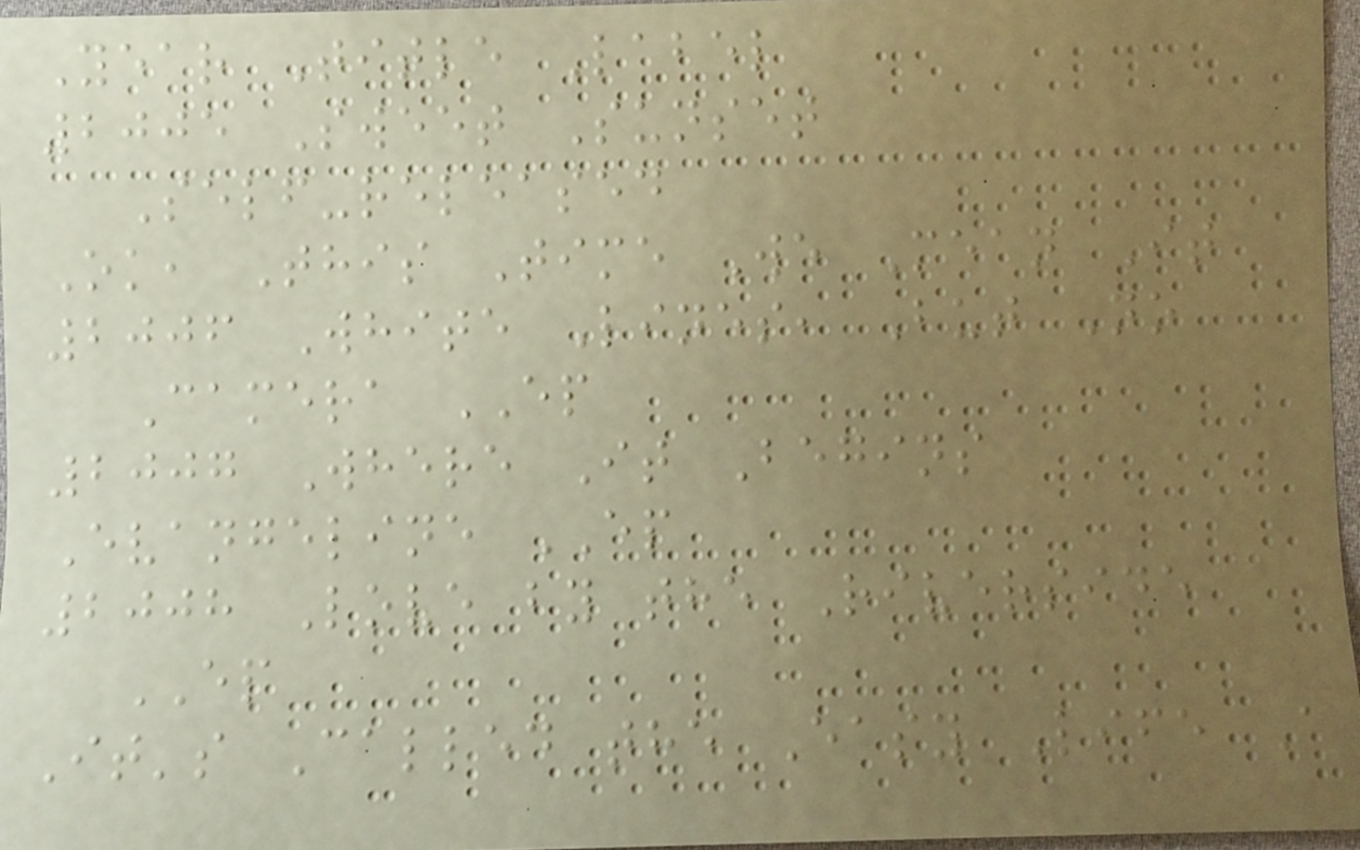Year Title Label
2005 Sweet Sunset
Self-released
Ok, This Time We Mean It
2006 White Lines, But No
Camera EP
2007 Where It Begins
Evangeline EP
2008 Love by the Riverside
EP
It's Called the Easy Life A
